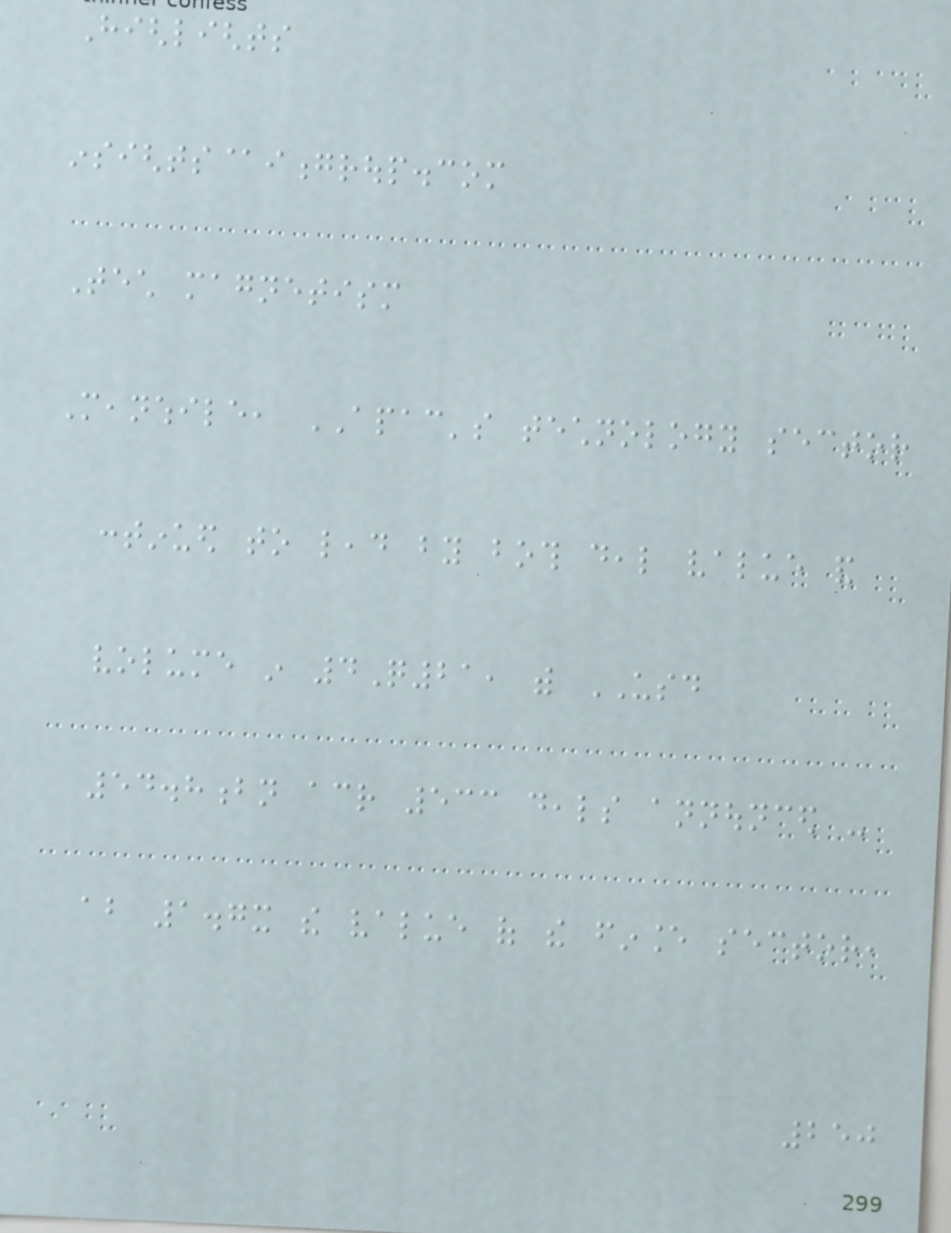Highlights
insights@iongroup.com
Tech magnetism
Meanwhile, APAC's technology sector
continued to lead by both deal value and
volume in 4Q21, with USD
54.8bn across 533 deals announced -
about 1.7x the value of the finance sector,
250
